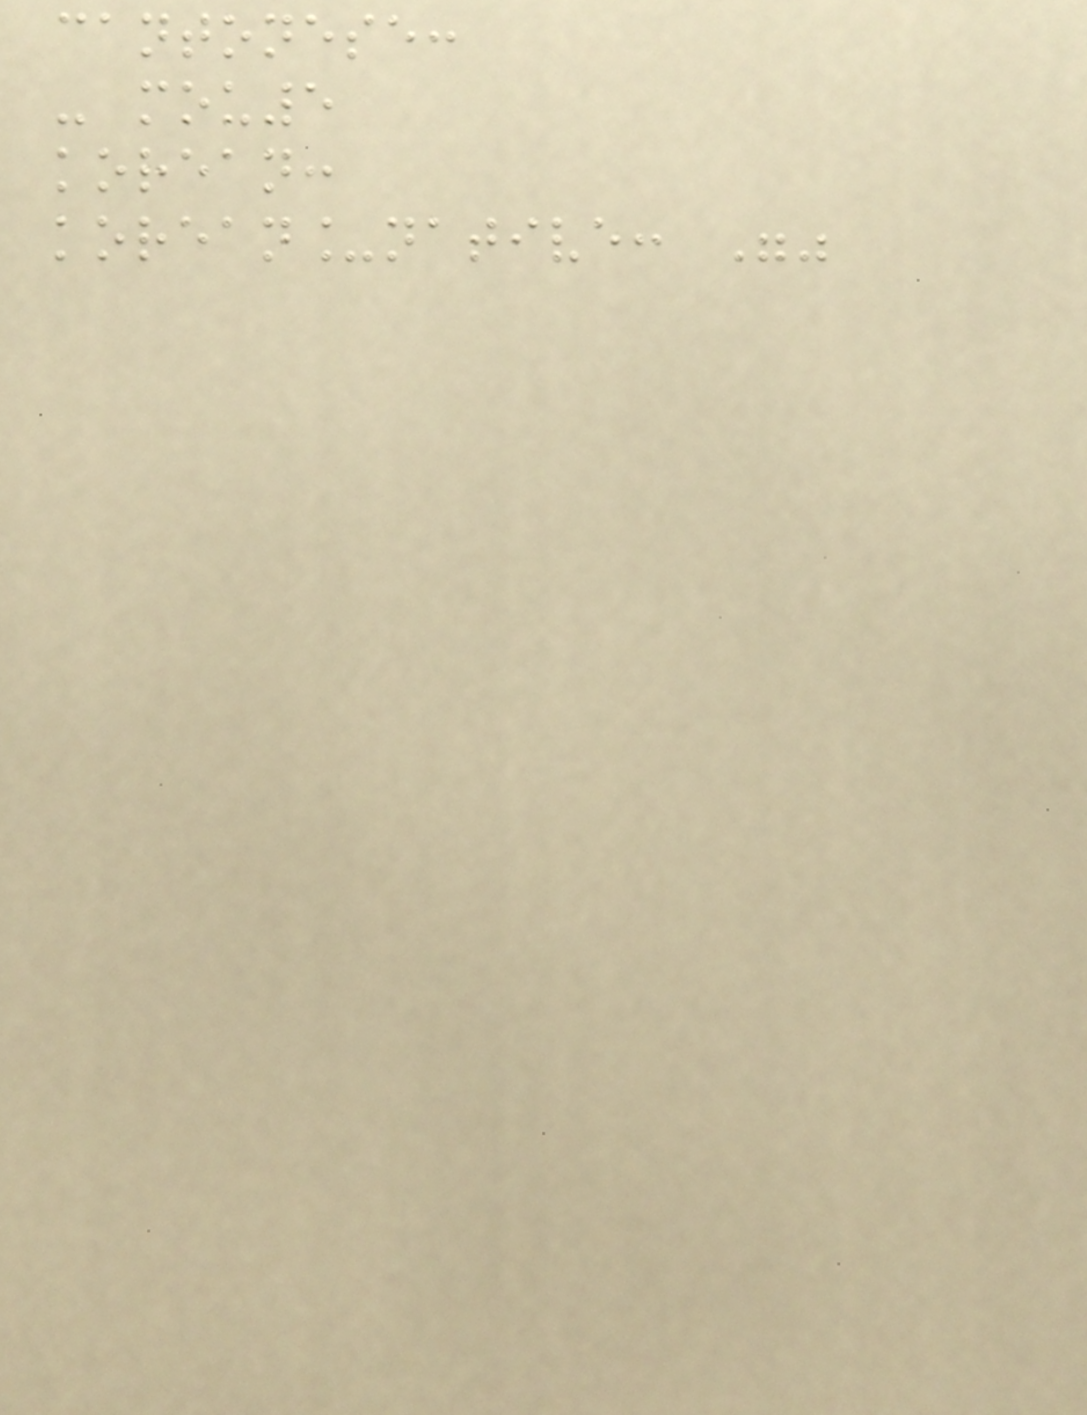cantonese:
- mou5
korean:
korean_native: ""
